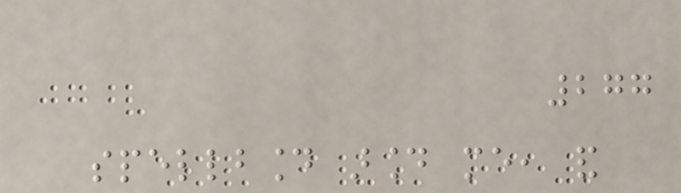277
spellbound around me, and
